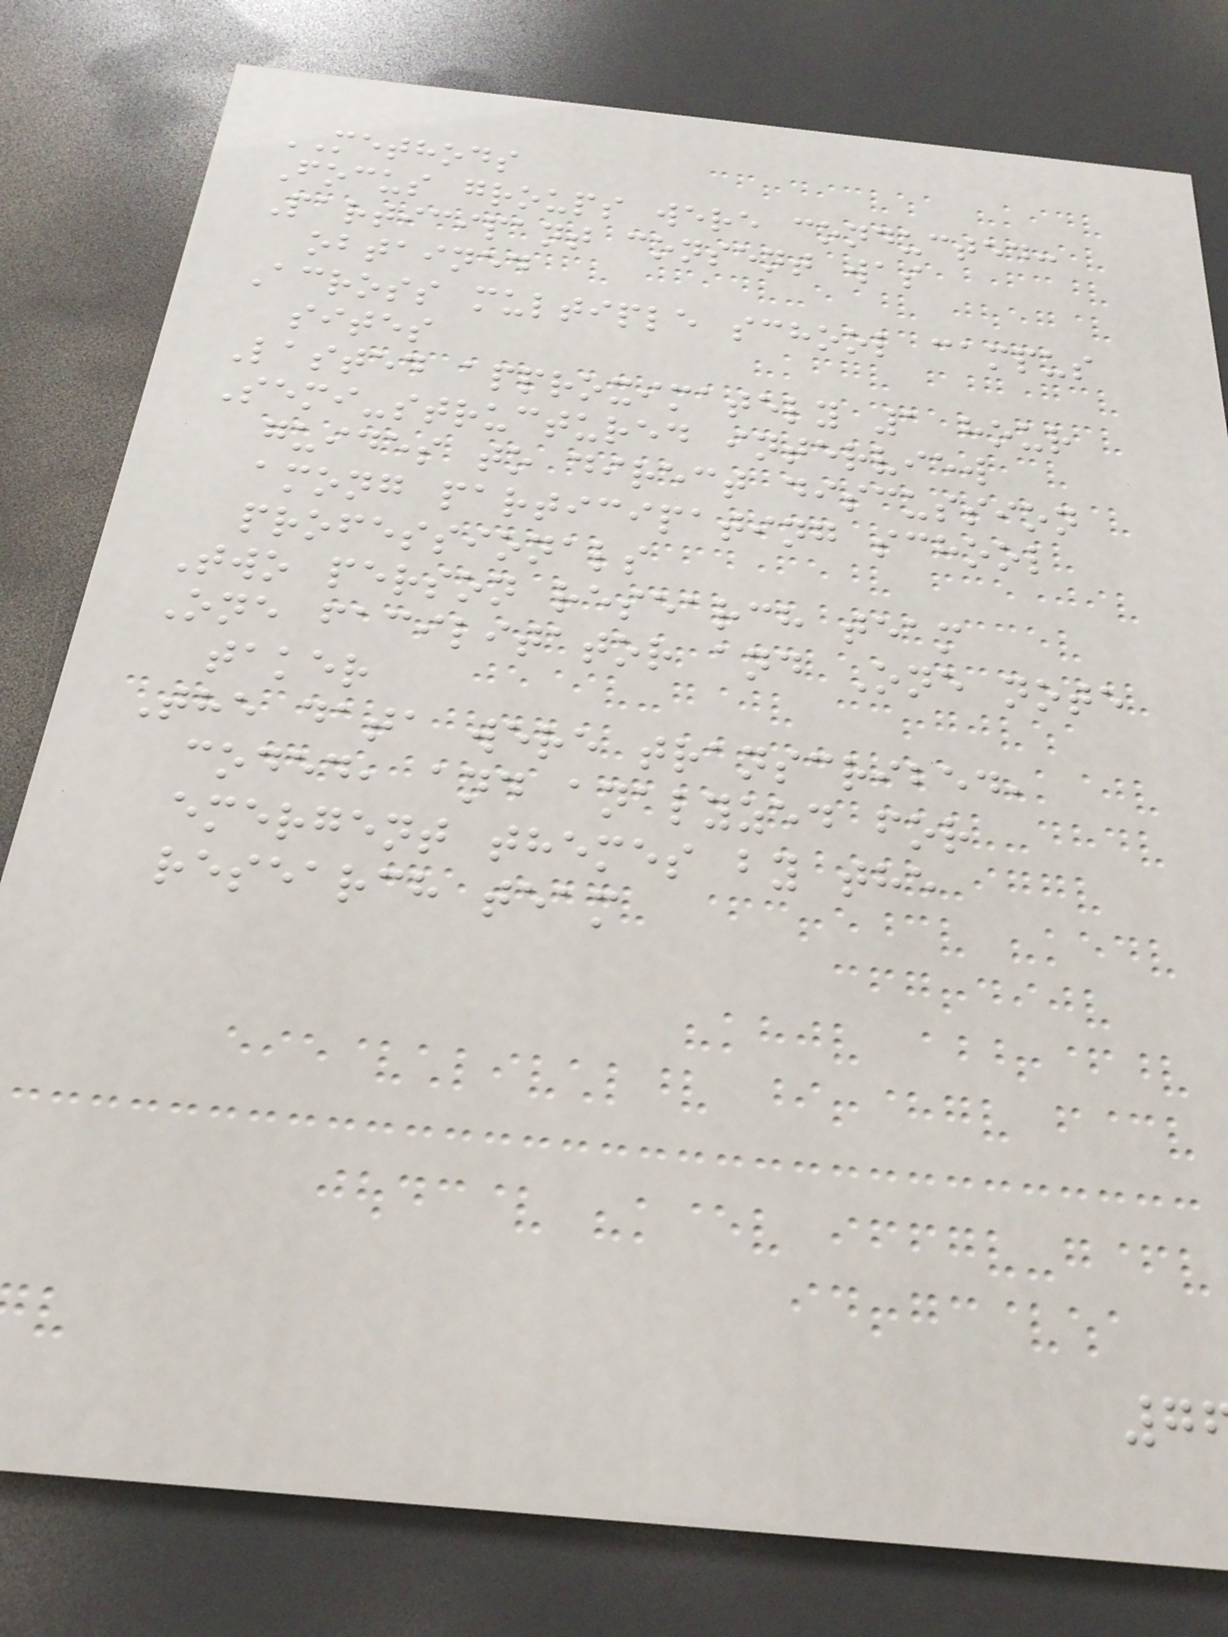METHODS
Focus groups were conducted:
Participant consent was
obtained
Across multiple school campus
sites
Lasted approximately 1 hour
Semi-structured interview
guides to direct discussion
among participating school
professionals
Two person research team
One facilitator and One note
taker
The data were transcribed,
coded, and analyzed for
emergent themes by the
research team
